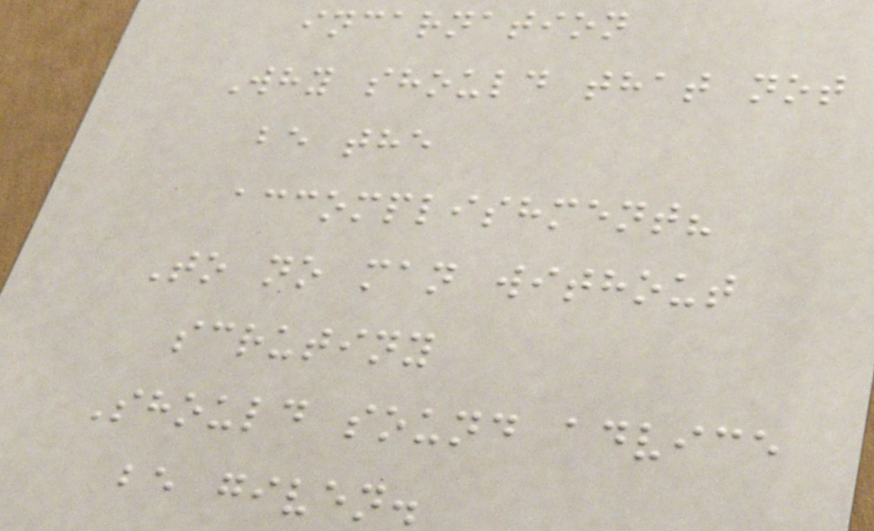incarnation
Why should that not
be the
accomplishment?
To no man without
scrutiny
Should sound advice
be given.
